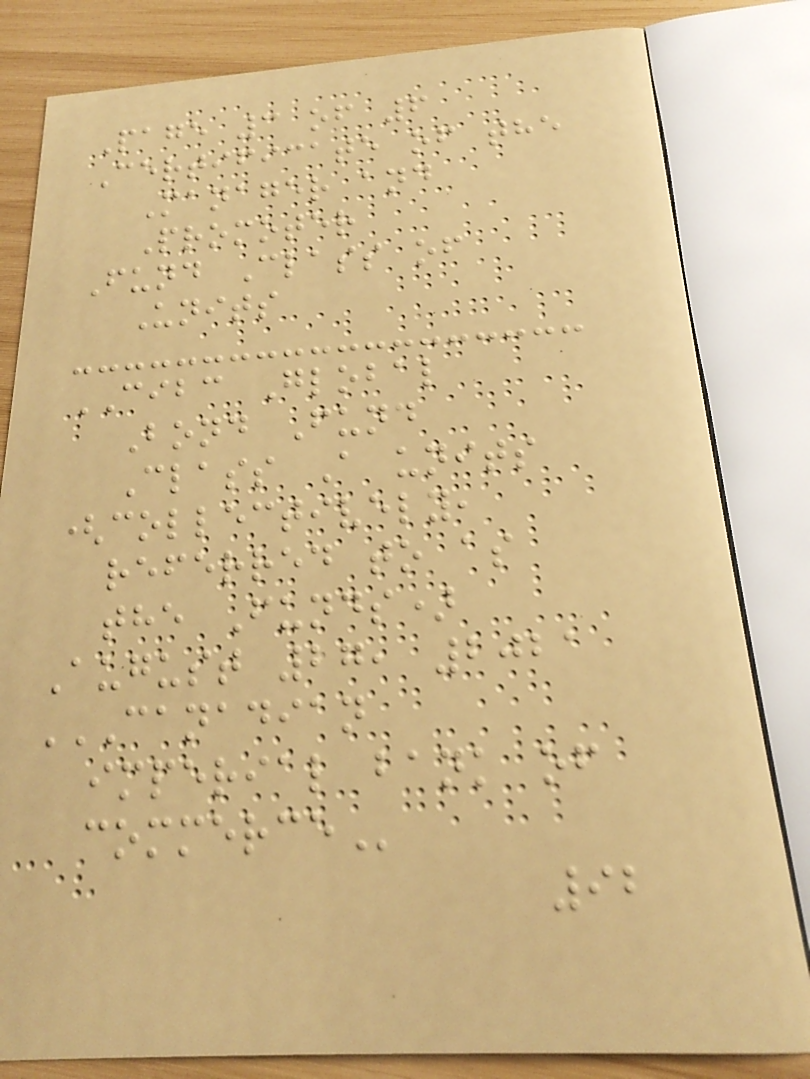Page 3 of 6
Certificate of the
Manager and
Promoter
Fund Class of
Units
CIBC Global
Bond Fund
Class A units
(collectively,
referred to as
the Funds)
August 27, 2021
CANADIAN
IMPERIAL BANK OF
COMMERCE
92
